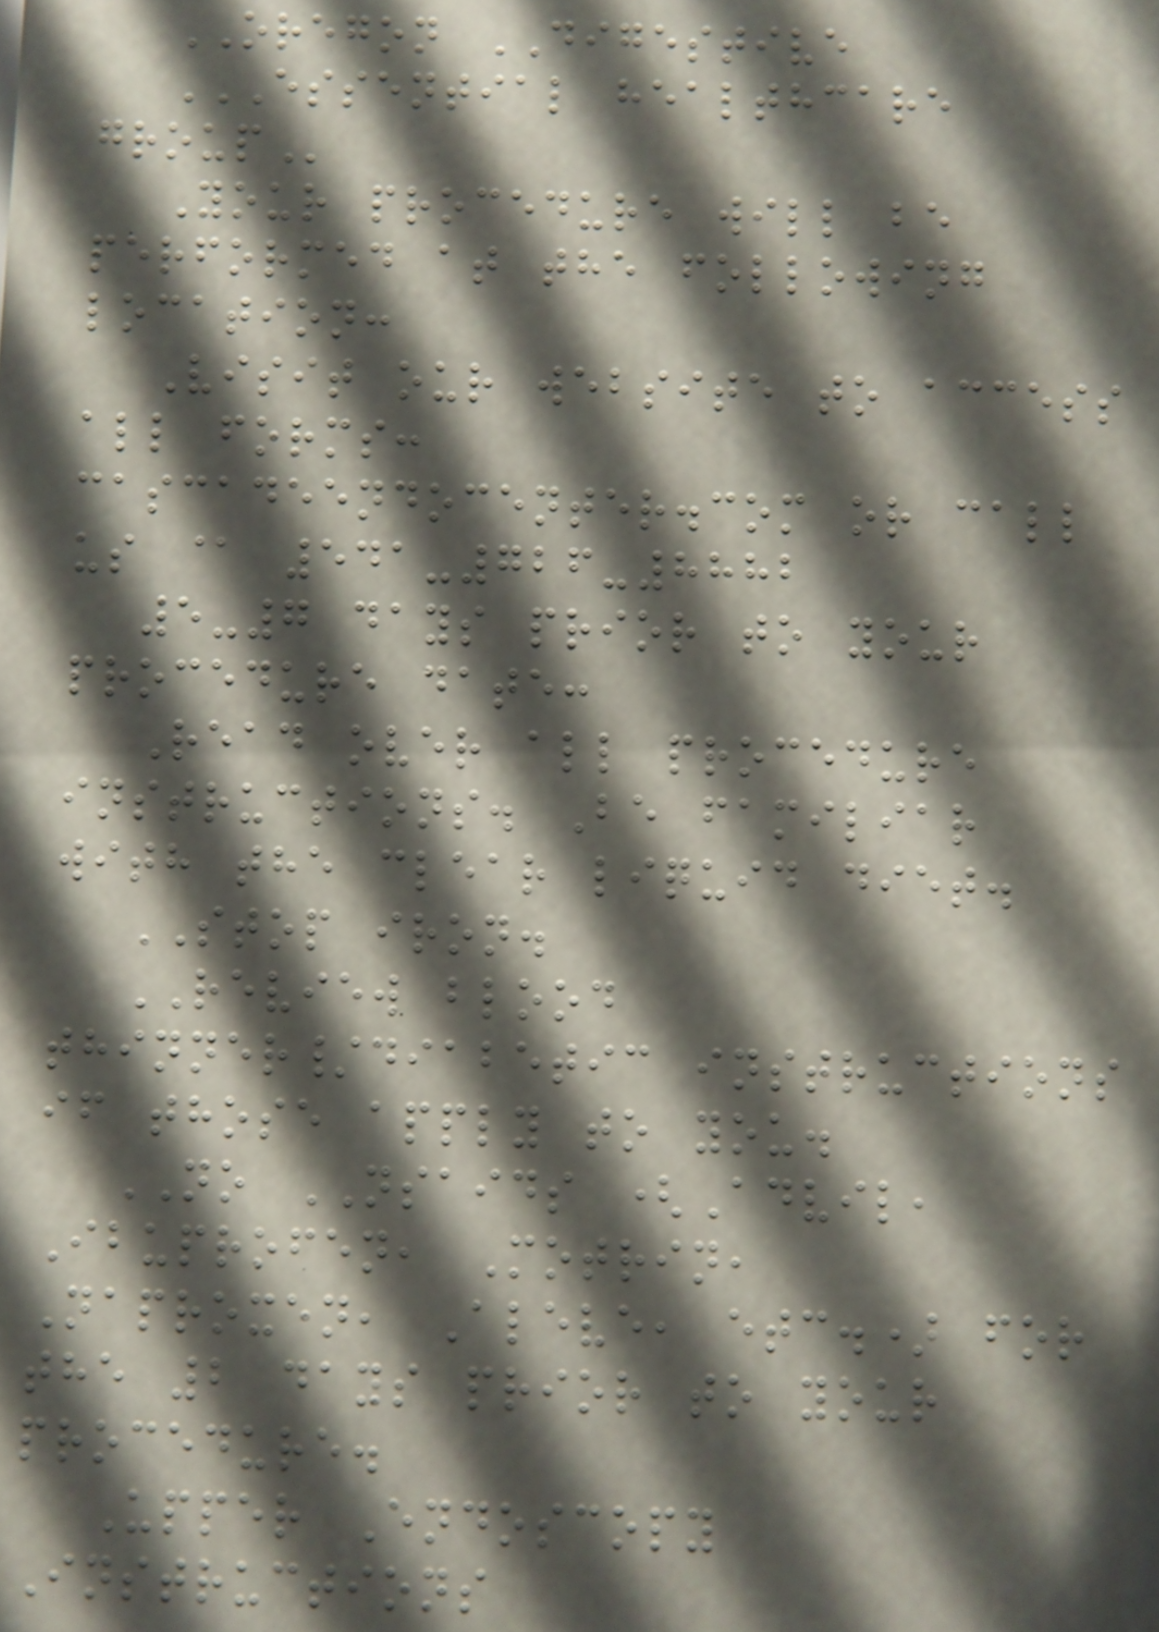OREGON DIGESTIVE
ESSENTIAL HEALTHCARE
GROUP
Your procedure will be
performed at the following
location:
Visit our website to access
all forms:
cascadeendocenter.com or call
us @ 541-726-8882
5-7 days prior to your
procedure date:
Read over all procedure
instructions. Be familiar
with the clear liquid diet.
STOP iron.
REVIEW blood
thinner/diabetic instructions
if those apply to you.
NO NSAIDS (Advil,
Ibuprofen, Motrin,
Naproxen, Aleve, etc.) for
the 2 days prior to your
procedure.
Upper Endoscopy
Instructions
